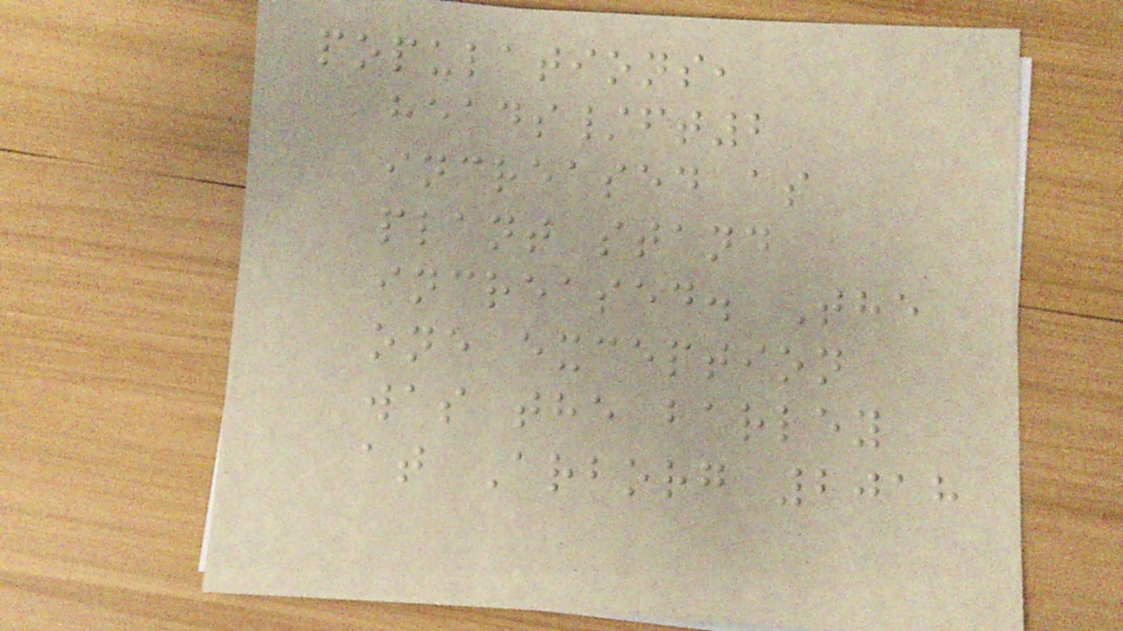populations,
heads/ft2
increased as
plant stand
increased. The
one exception
was the barley
at Arborg 2018
